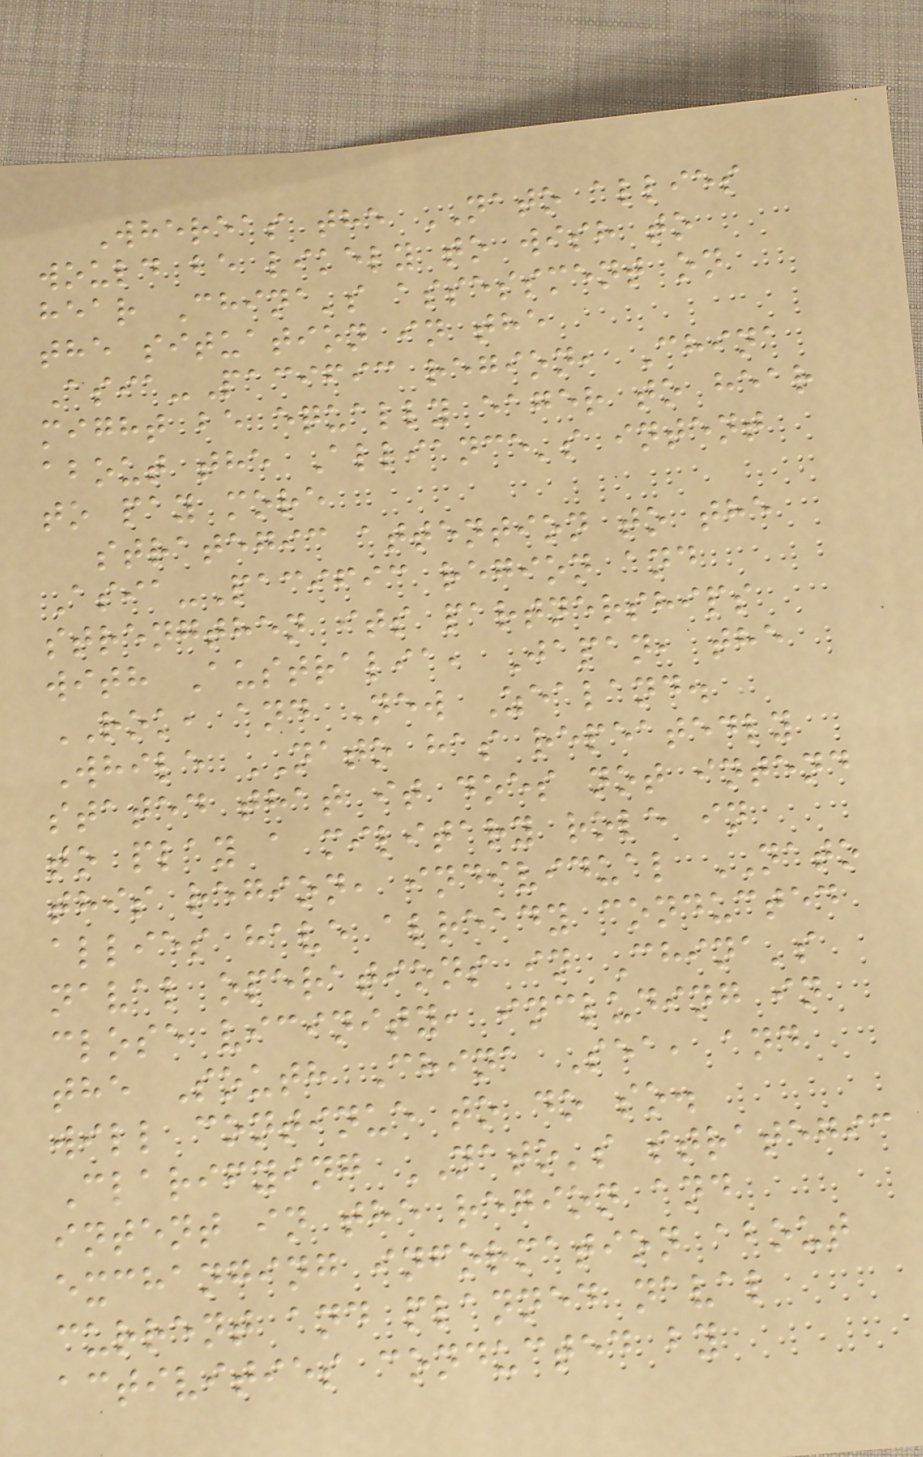Whereas the NATO allies
would be likely to wish to
hear China's assessment on
the situation in the
Asia-Pacific region, China
might be equally eager to hear
about the Alliance's intent
to pay more
strategic attention to the
Asia-Pacific region and
strengthen its partnerships
with Australia, Japan, the
ROK, and New Zealand.
While NATO has repeatedly
stated that it does not intend
to play a military role in
this region, individual NATO
allies have already conducted
naval operations in China's
close vicinity, including in
the South China Sea, and
will continue to do so.
Clarifying NATO's strategic
intent in the region and
exchanging information about
current and planned naval
activities conducted by
